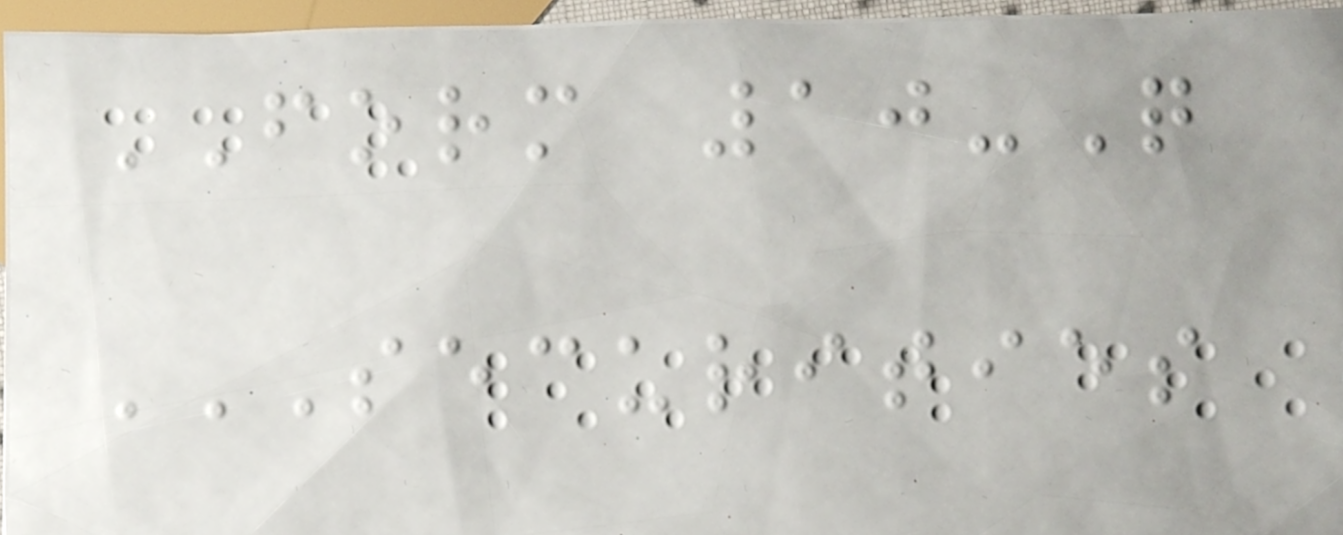FORM 10-Q
SECURITIES
